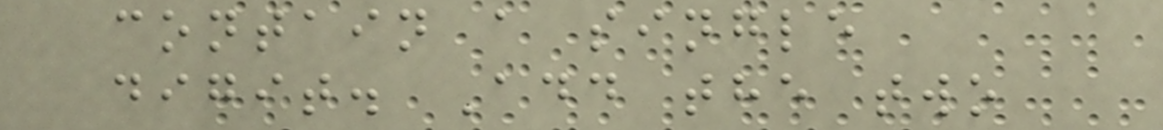contain a single
digit. Add the two
